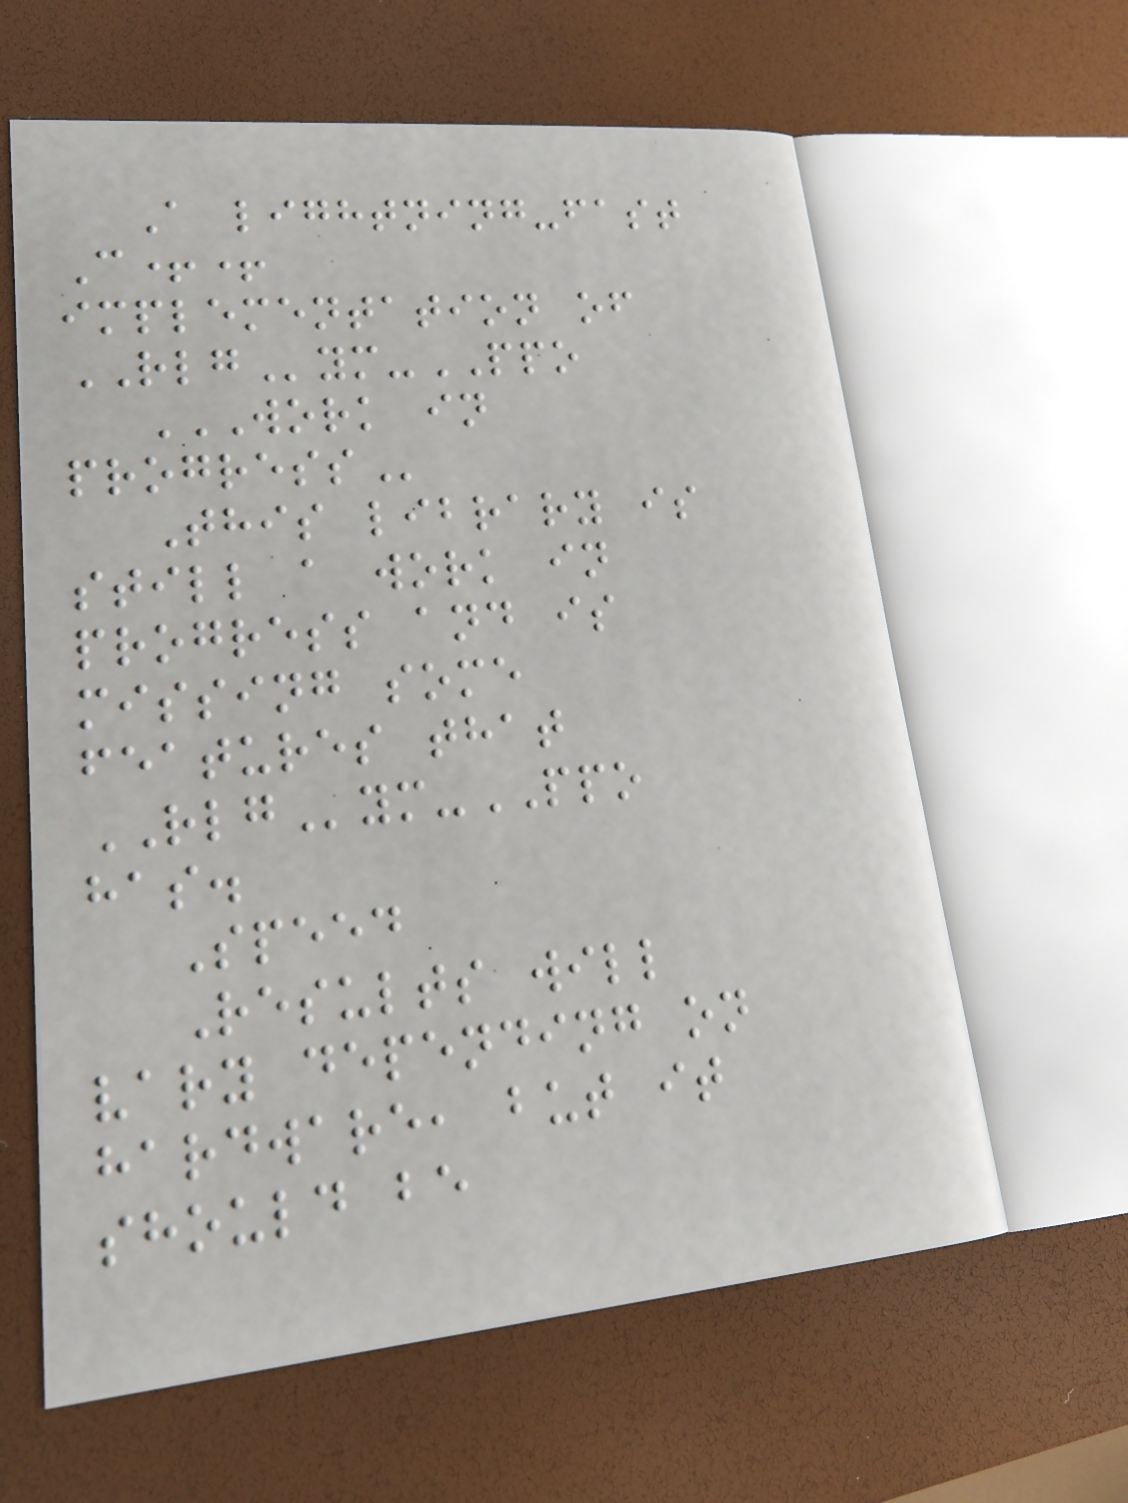A lightning-fast
C++
implementation of
RLGym-PPO
WORK IN
PROGRESS
This library is
still a work in
progress and is
missing some
features that
RLGym-PPO
has.
Speed
Results will
vary depending on
hardware, but it
should be
